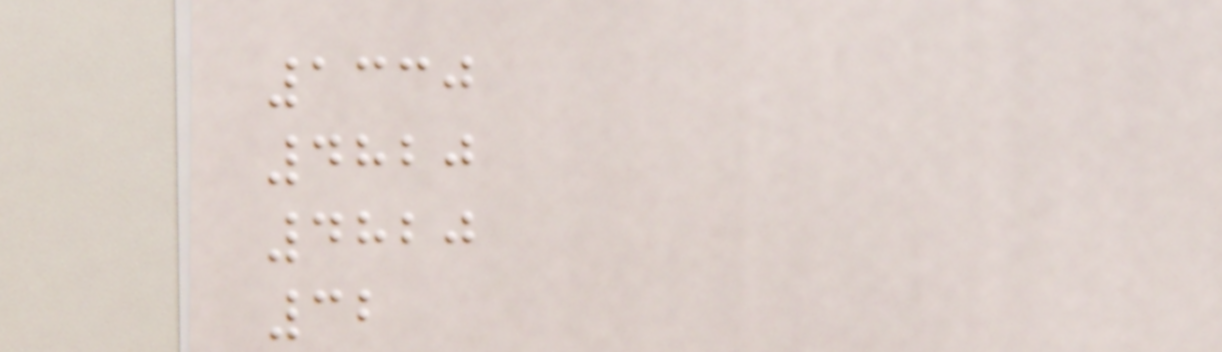1330
4820
4820
32
